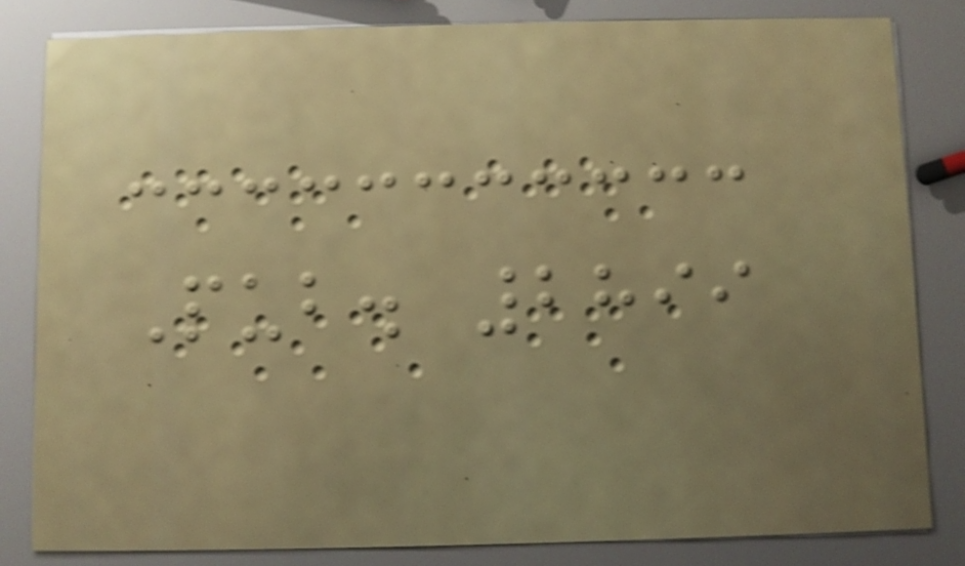Pub. 2899
